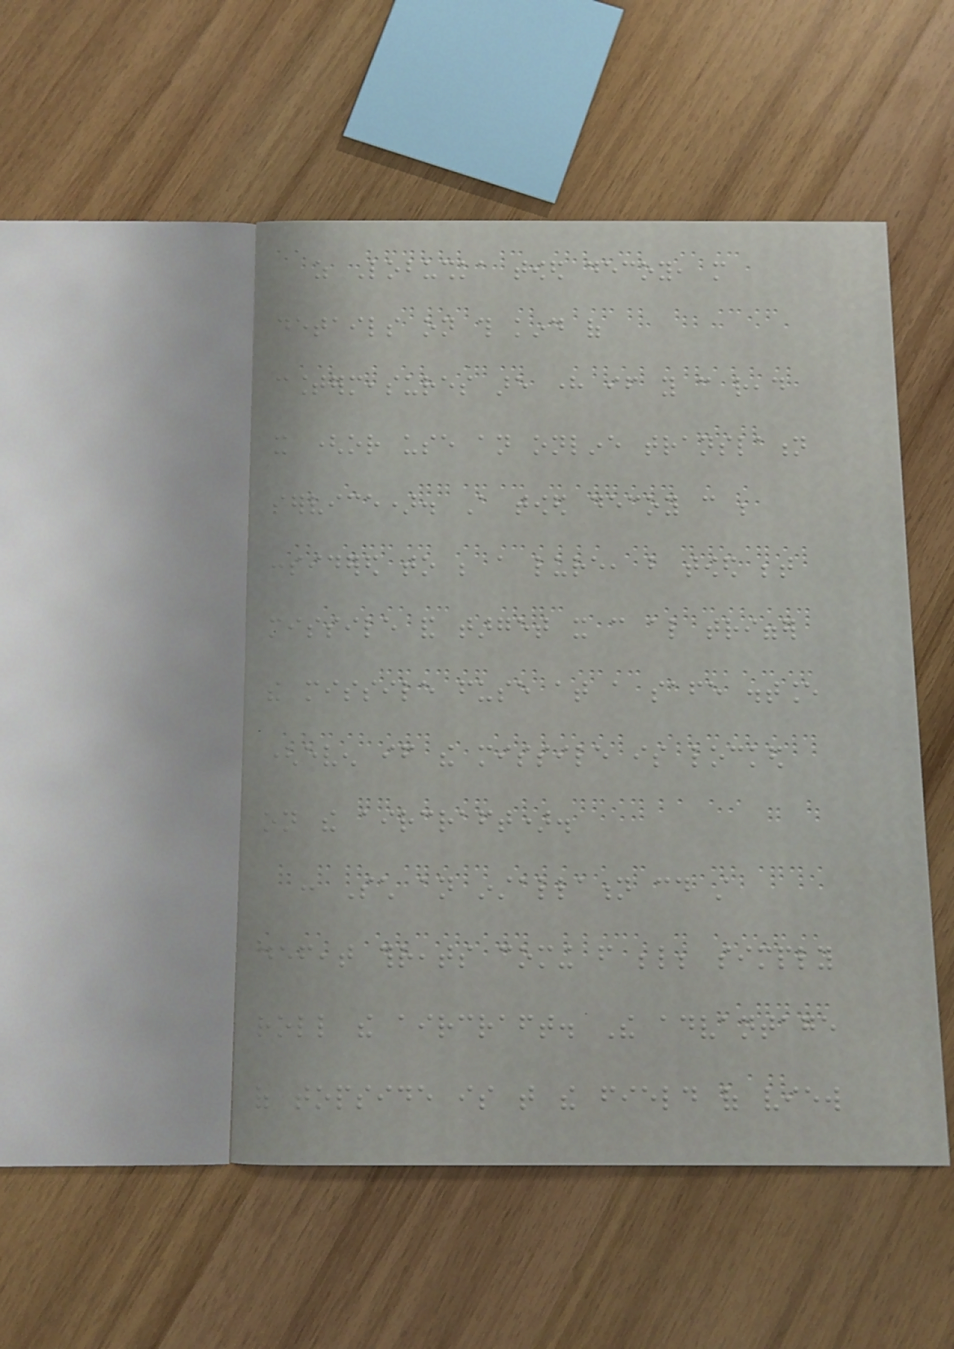as Lobushka towed decoy, more
details on this kind of
countermeasures are here if you can read
it (or use an online translation
service). A towed decoy can be
considered to be a lure, but towed between
missile and target it can also trigger
the missile fuse at a safe distance
(even if the missile is locked
on the aircraft).
: Such an installation could still
defeat threats coming from below; simply
roll the aircraft. The advantage
of topside is that the field of view
